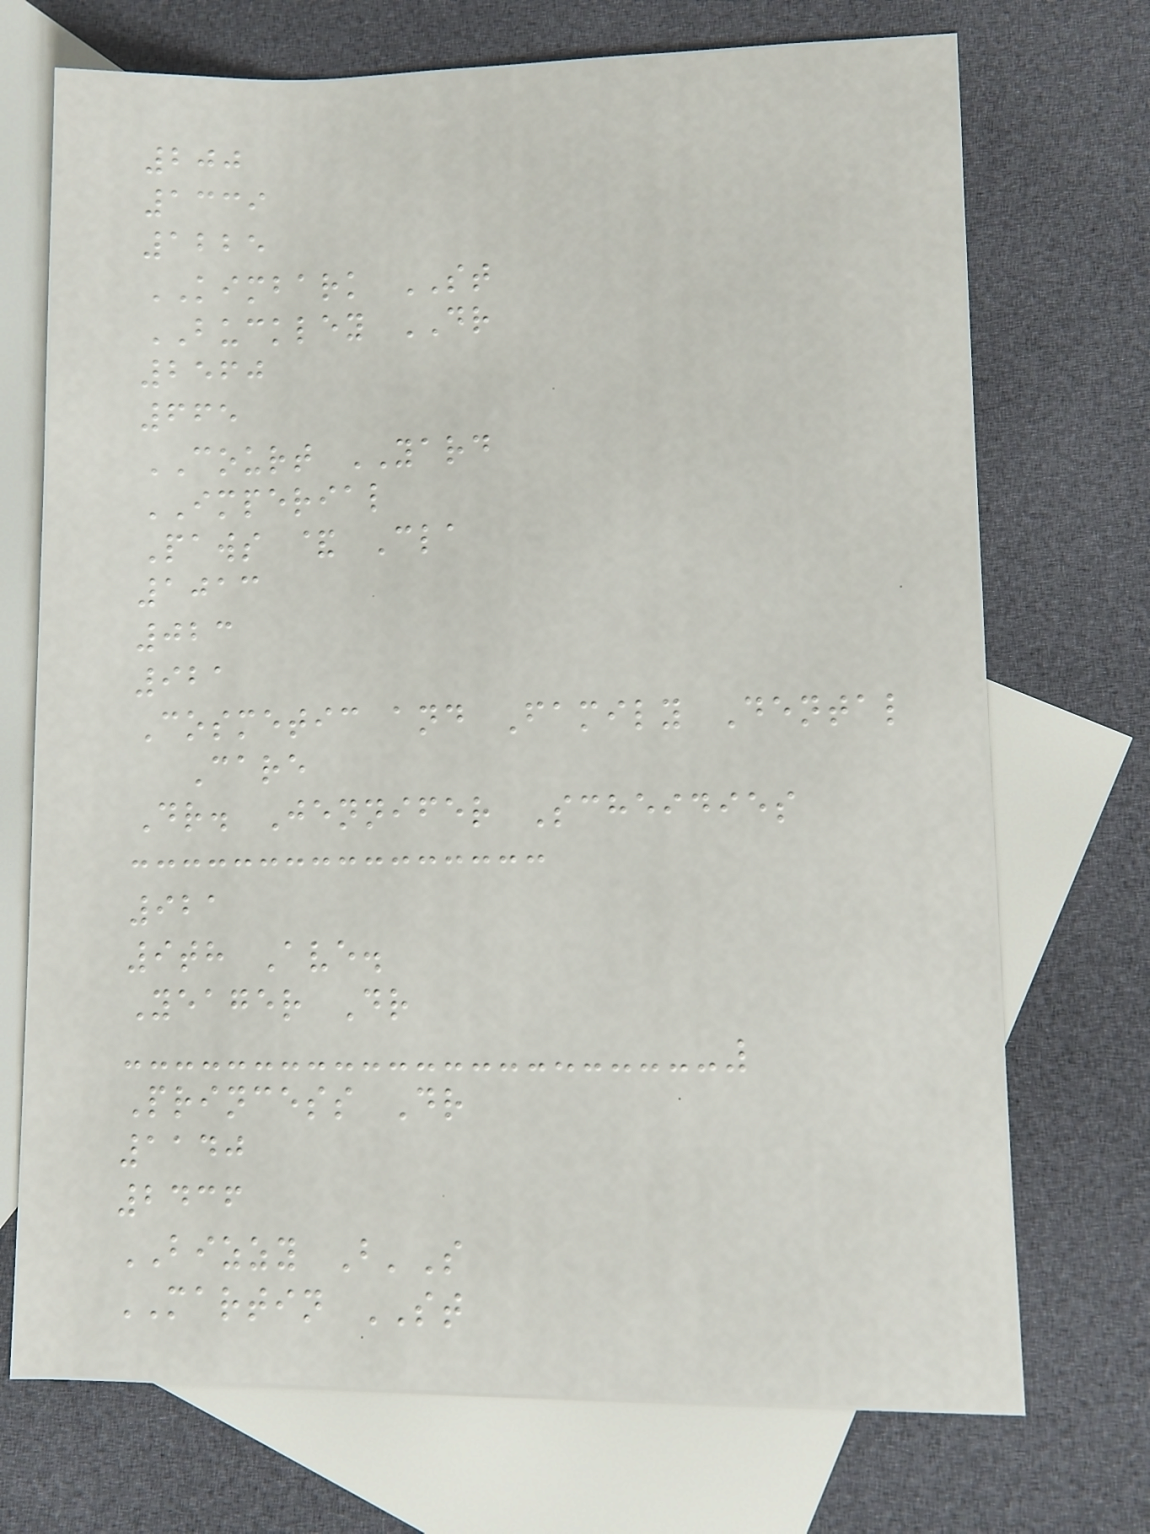200
1339
1225
KIMBARK ST
BUCKLEY DR
2560
665
COURT YARD
IMPERIAL
Paws & Cla
1013
023
921
Cosmetic and Family Dental
Care
Dr. Jennifer Scheidies
921
9th Ave.
Yeager Dr
Princess Dr
1140
2436
BIZZY B'S
MARTIN ST
